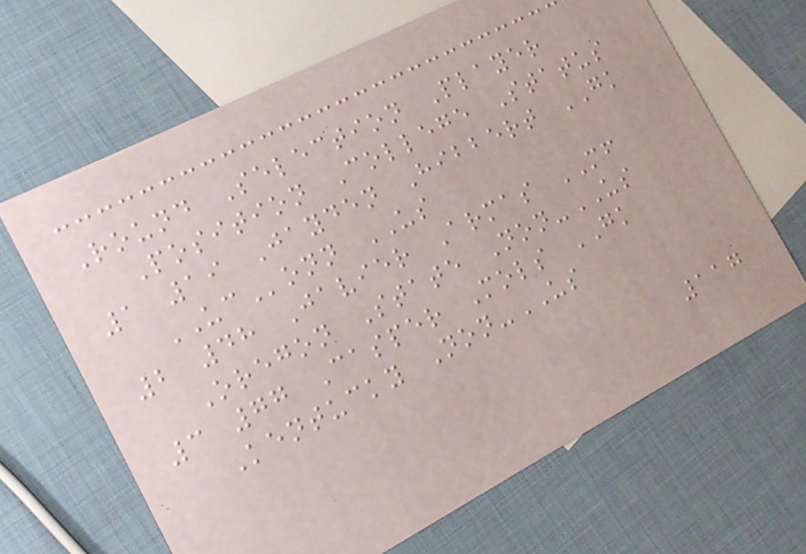Round Selection Player
Position College Status
1 19 Jayden Hibbert GK
UConn US
2 48 Javier Armas MF
Oregon State Non-US
3 77 Casper Mols GK
Kentucky Non-US
117
